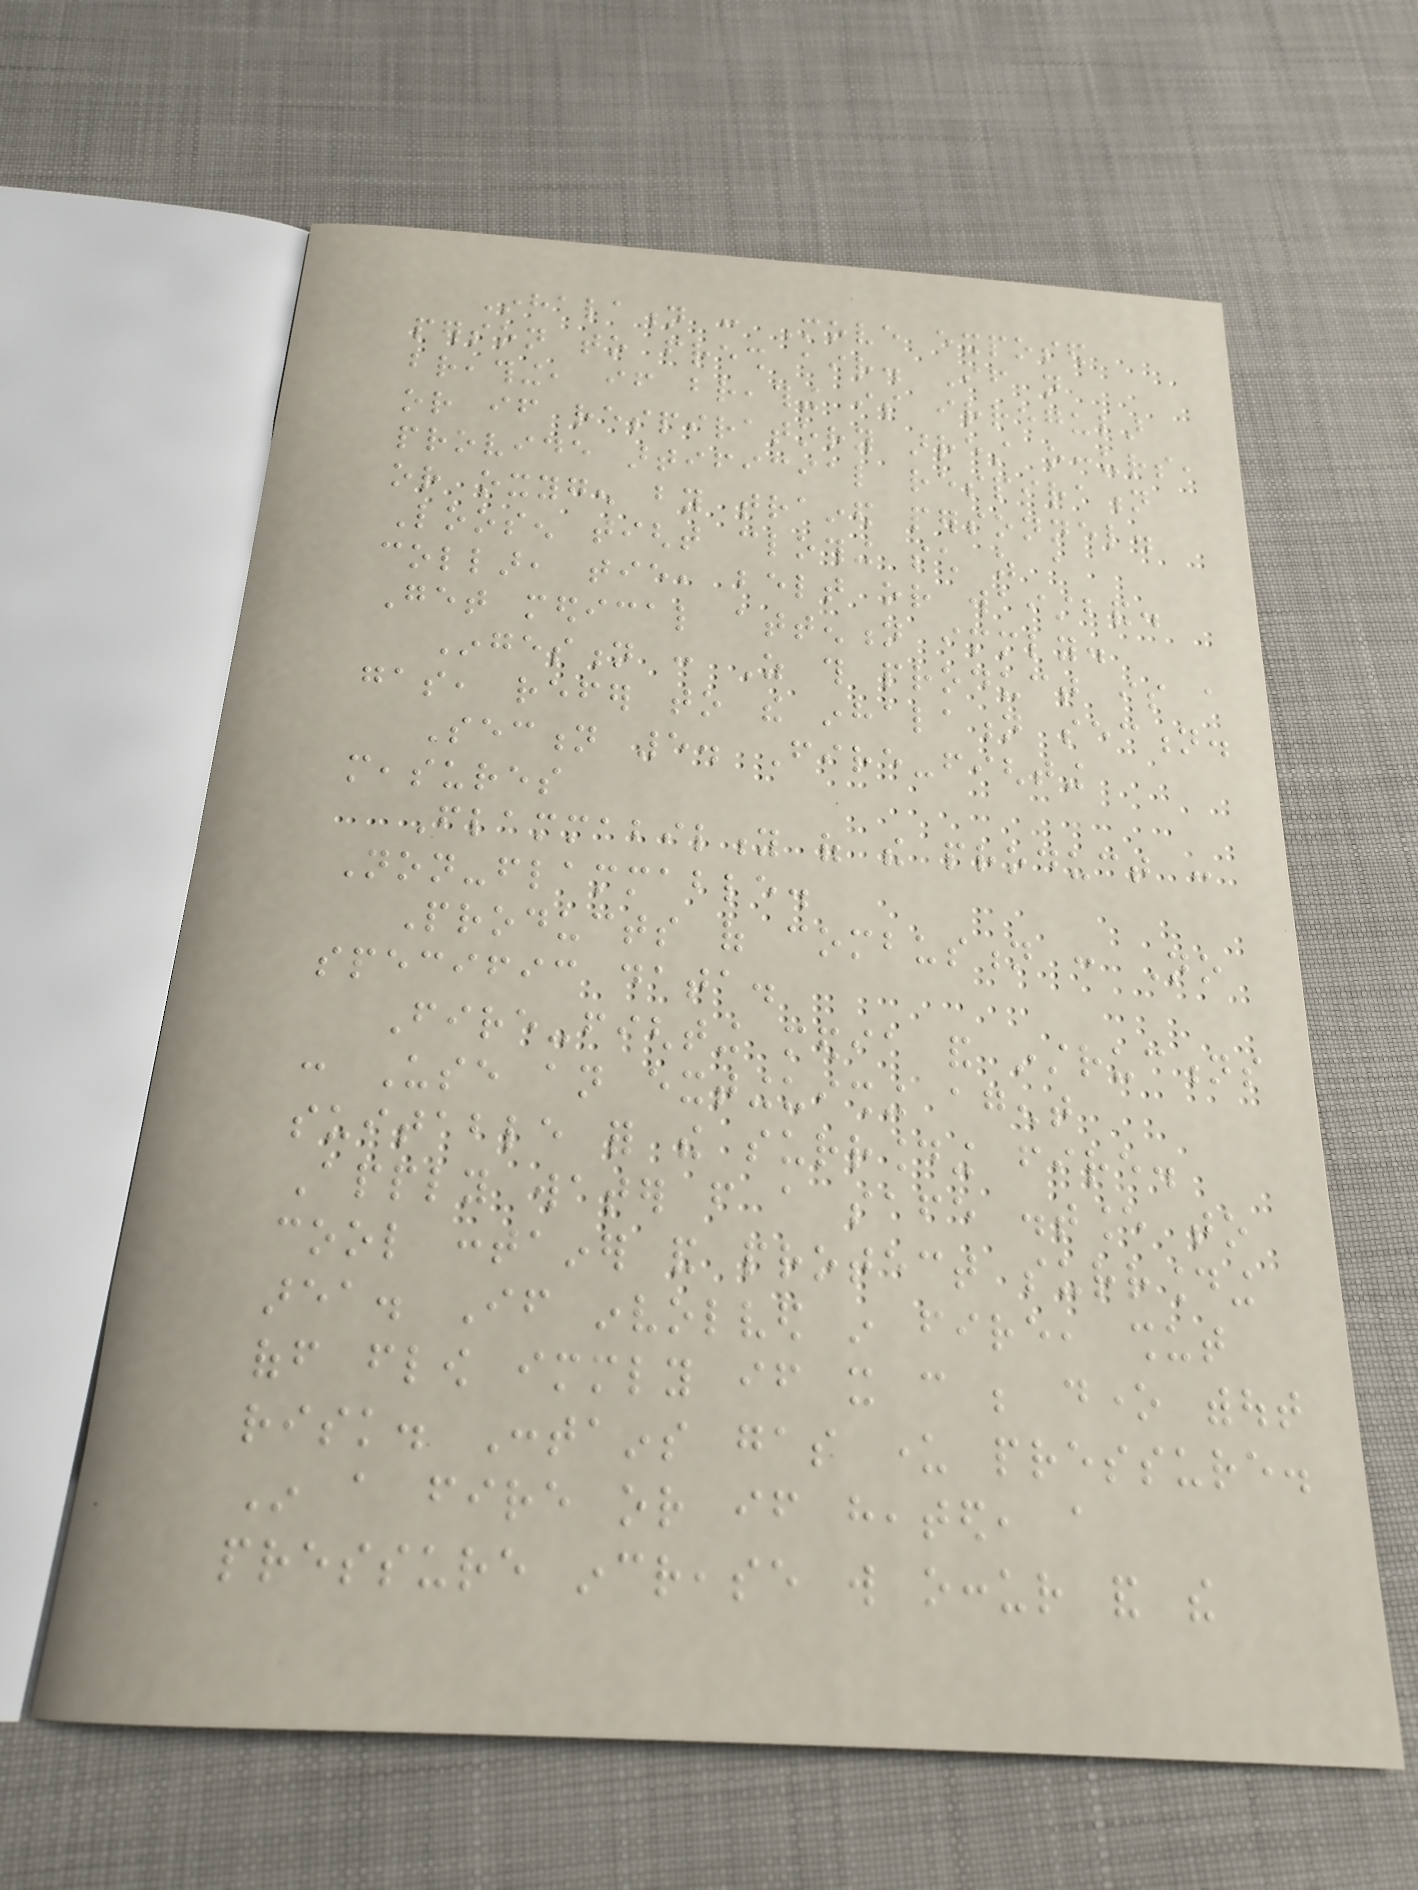Inhalation : Move exposed
person to fresh air. If not
breathing, if breathing is irregular
or if respiratory arrest occurs,
provide artificial respiration
or oxygen by trained personnel.
Loosen tight clothing such as a
collar, tie, belt or waistband.
Get medical attention immediately.
Ingestion : As this product is a
gas, refer to the inhalation section.
Section 5. Fire-fighting
measures
Flammability of the product :
Non-flammable.
Products of combustion : No
specific data.
Fire-fighting media and instructions
: Use an extinguishing agent
suitable for the surrounding fire.
Apply water from a safe distance to
cool container and protect surrounding
area. If involved in fire, shut
off flow immediately if it can be done without
risk. Contains gas under pressure.
In a fire or if heated, a
pressure increase will occur and the
